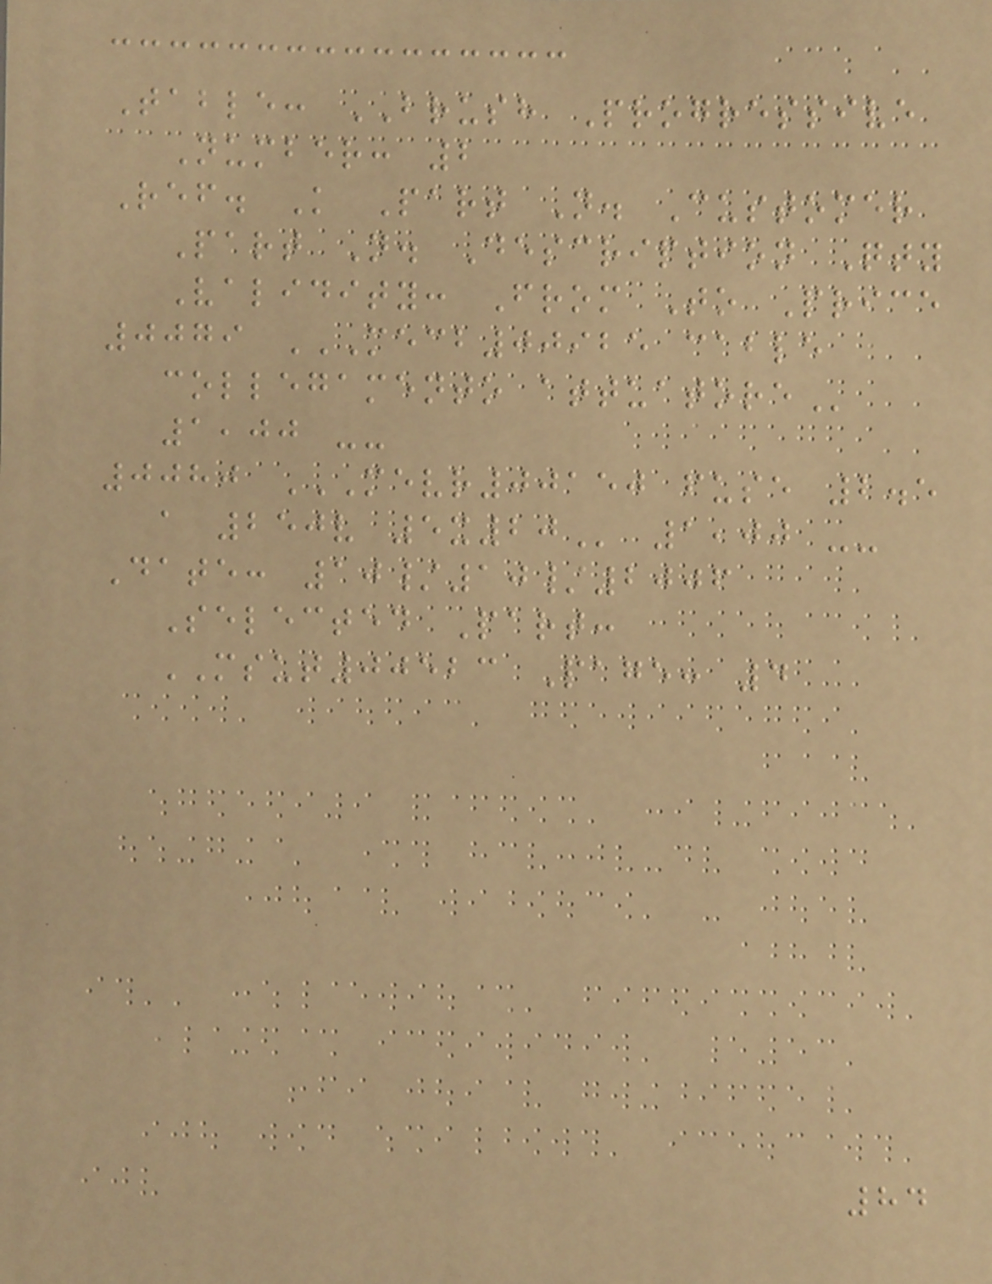Table: BRUSH Progressive
Number: 2
Ref. K Part N. Customer
Part N. Description Qty
Validity: From To Price
0079 MECB00925 CABLE
COLLEGAMENTO ATTUATORE
1,00 --
0080 MEVR00150 FUSE 2.5
A 250V 5X20 1,00 --
Date: 10/10/2006
Selected Part:
MSUT00523 Page: 4
84
